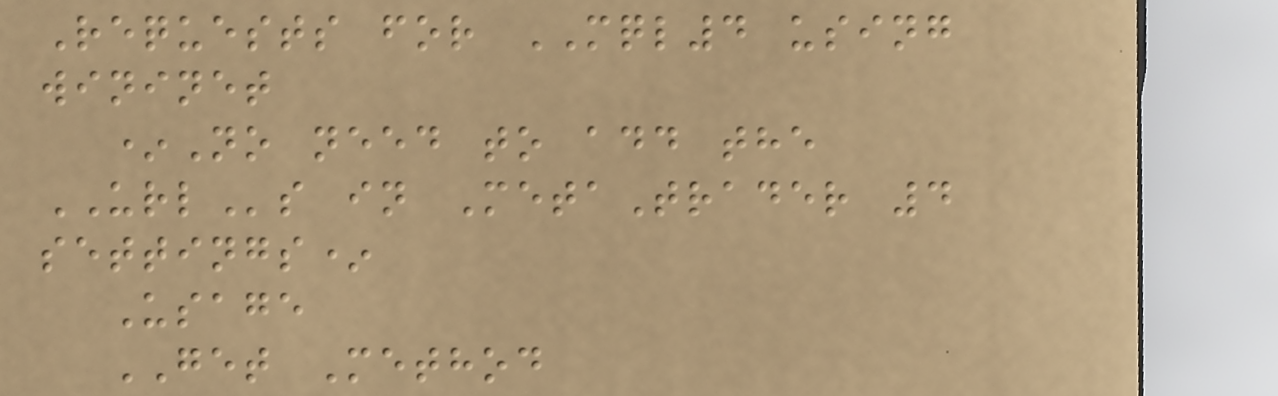Requests for MQL4 using
wininet
*No need to add the
URLs in MetaTrader 4
settings*
Usage
GET Method
